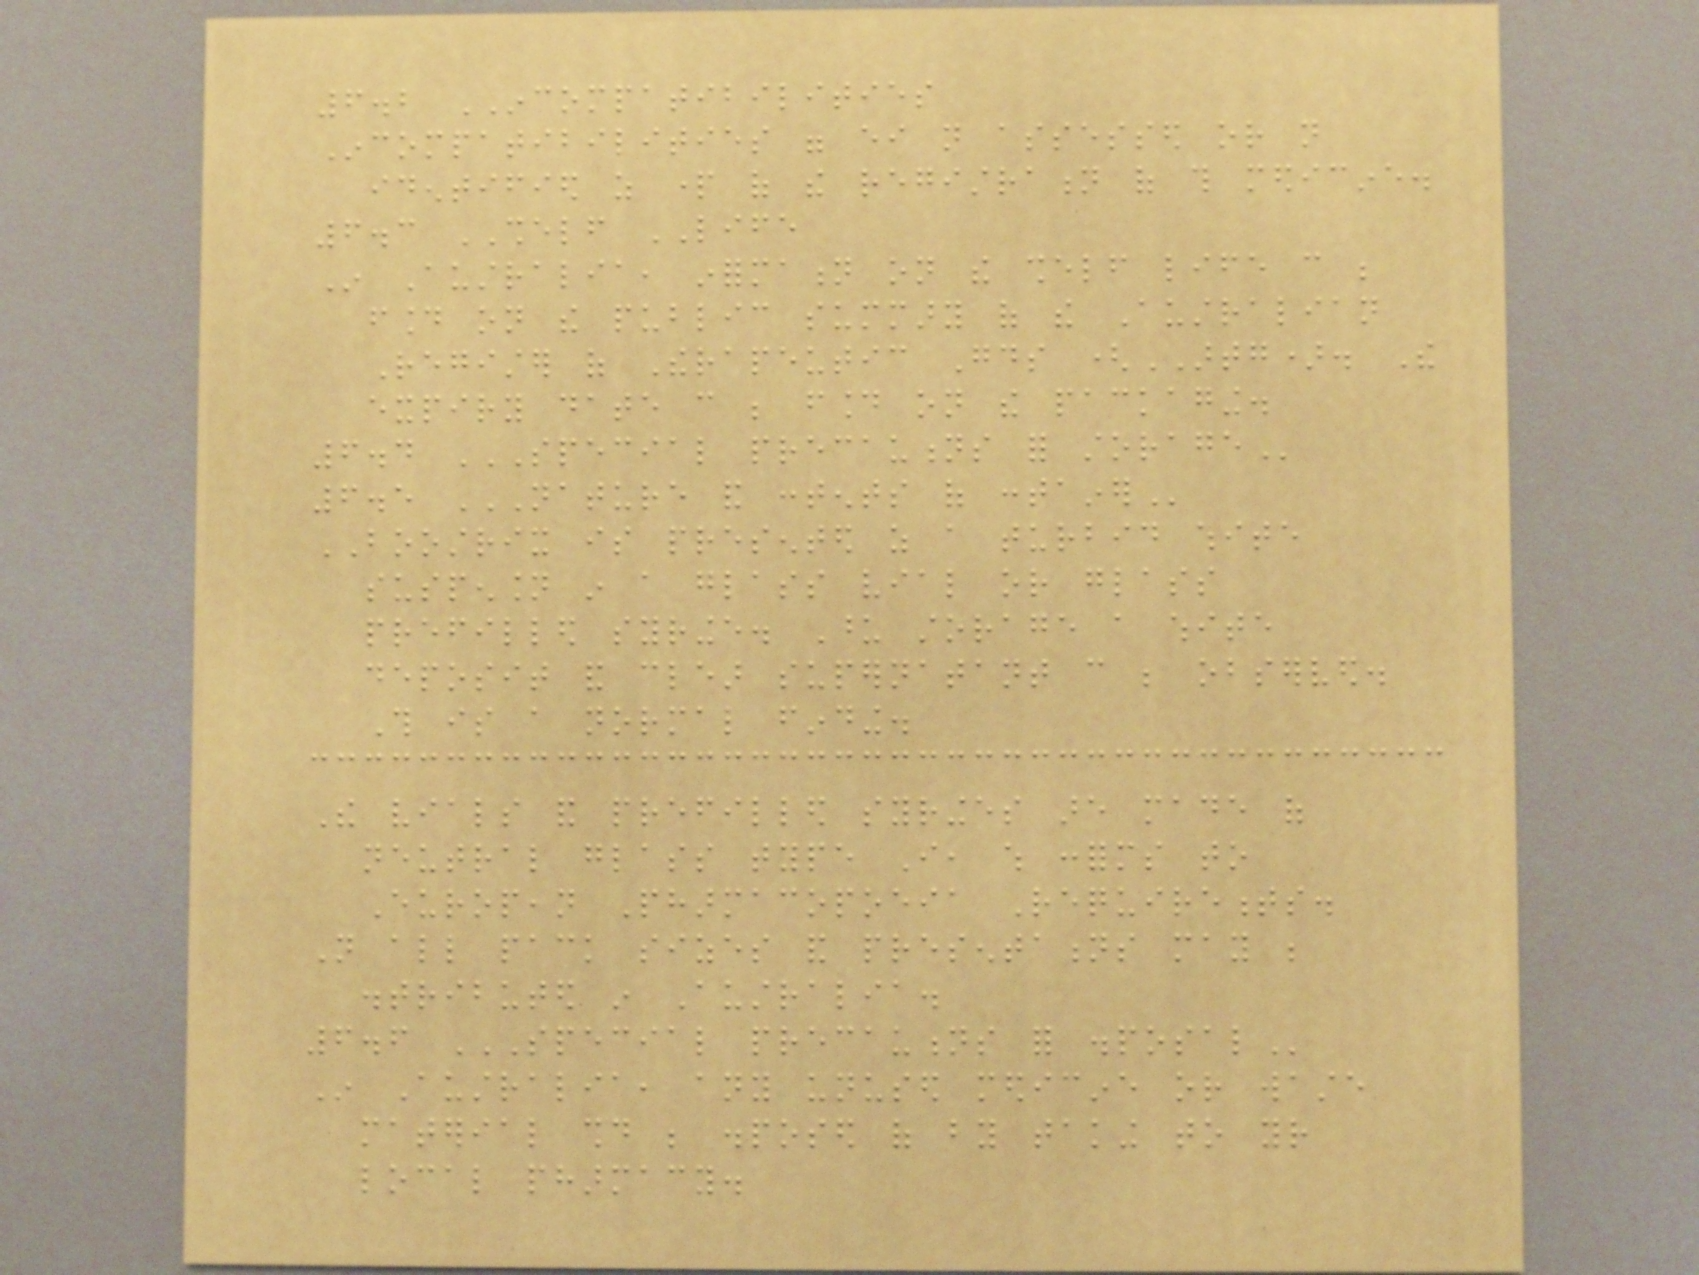6.2 INCOMPATIBILITIES
Incompatibilities were either not assessed or not
identified as part of the registration of this medicine.
6.3 SHELF LIFE
In Australia, information on the shelf life can be
found on the public summary of the Australian
Register of Therapeutic Goods (ARTG). The
expiry date can be found on the packaging.
6.4 SPECIAL PRECAUTIONS FOR STORAGE
6.5 NATURE AND CONTENTS OF CONTAINER
BOOSTRIX is presented as a turbid white
suspension in a glass vial or glass
prefilled syringe. Upon storage a white
deposit and clear supernatant can be observed.
This is a normal finding.
The vials and prefilled syringes are made of
neutral glass type I, which conforms to
European Pharmacopoeia Requirements.
Not all pack sizes and presentations may be
distributed in Australia.
6.6 SPECIAL PRECAUTIONS FOR DISPOSAL
In Australia, any unused medicine or waste
material should be disposed of by taking to your
local pharmacy.
